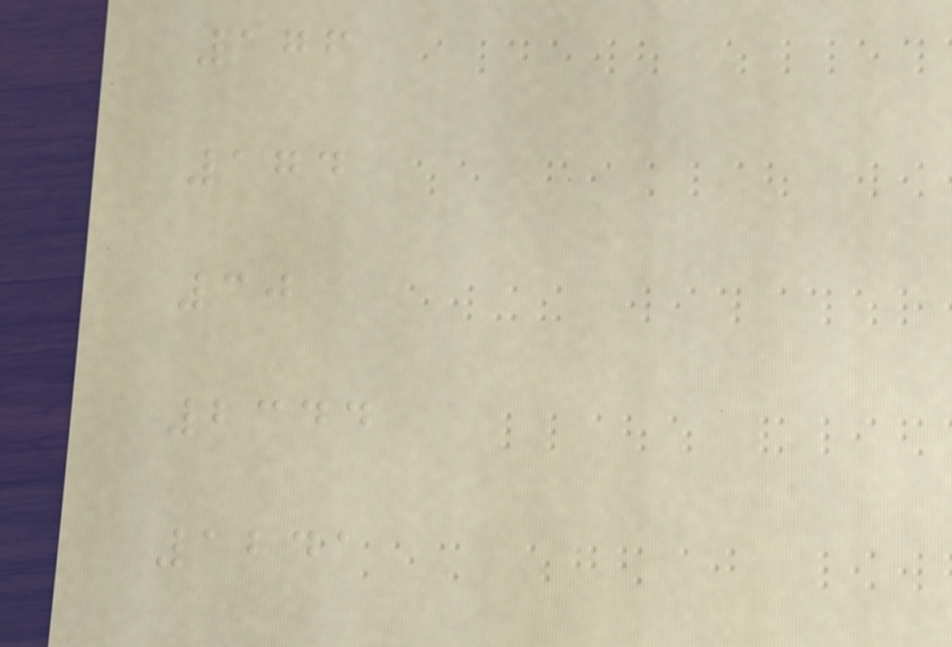176
174
30
2344
1241
